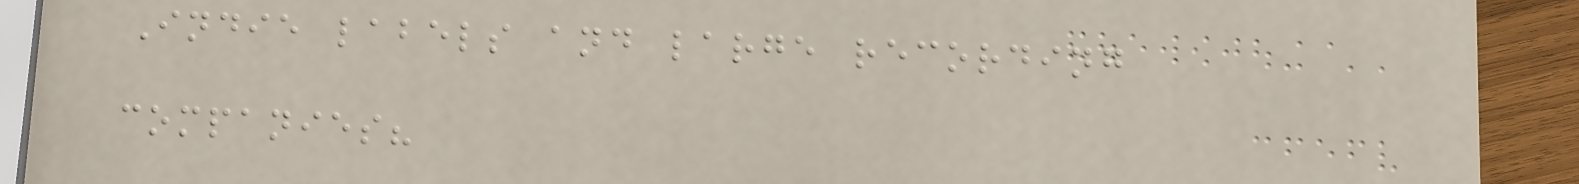Indie labels and large recording
companies?
